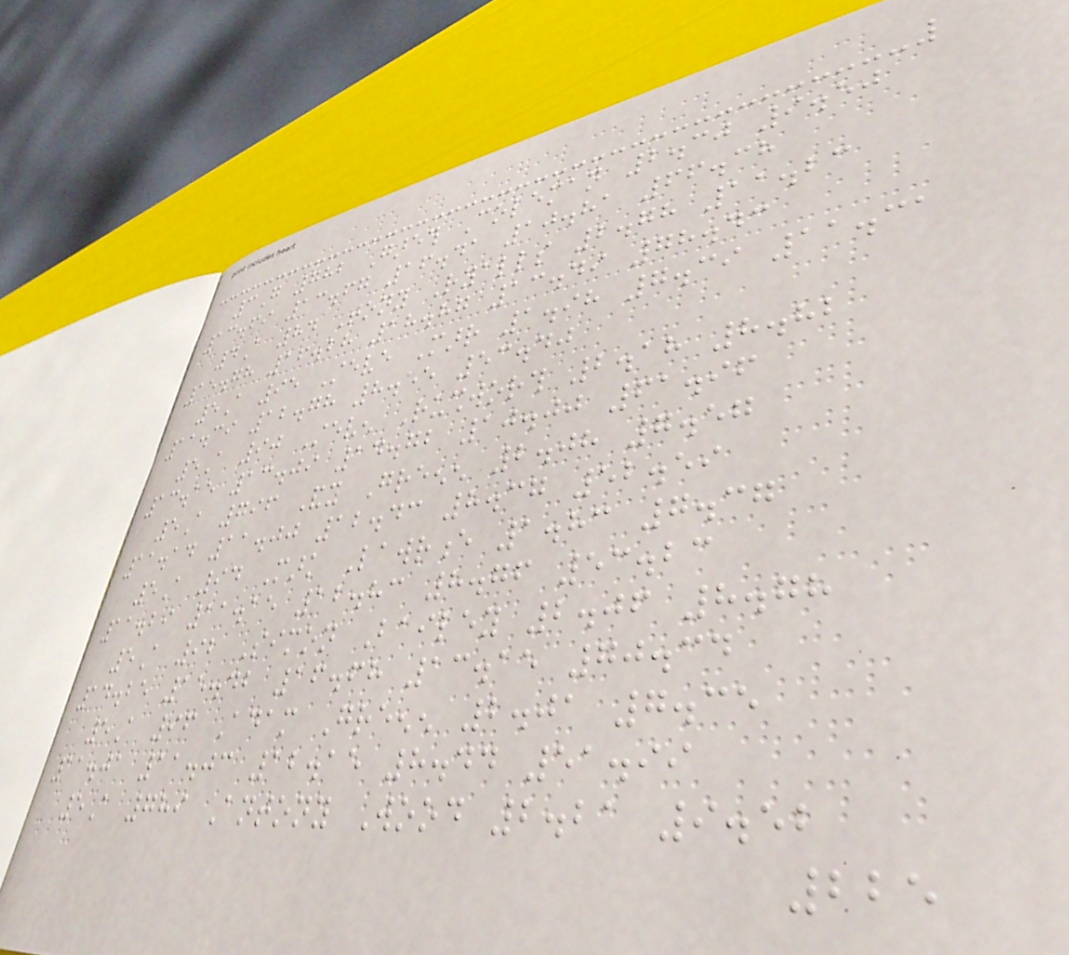3G 782 Gareth Coleman 2.30 9.50
13.69 13.67 16.41 10.81 66.38
4A 84 Tony Ryalls 2.78 11.23
15.78 16.28 18.87 13.49 78.43
5A 95 Steve Marr 1.98 7.39 11.31
11.39 12.78 8.55 53.40
5A 90 Steven Rushworth 2.18 8.82
13.15 13.09 14.72 10.00 61.96
5A 796 Andy Greenen 2.08 7.57
11.14 11.00 12.43 8.37 52.59
5A 94 Mark Lawrence 1.83 7.37
11.29 11.15 12.83 8.76 53.23
5A 92 Simon Bailey 2.06 8.78
14.25 15.42 16.68 13.15 70.34
5A 96 Adam Greenen 2.01 7.35
11.01 11.03 12.15 8.44 51.99
5A 789 Antony Wood 2.21 9.52
225
